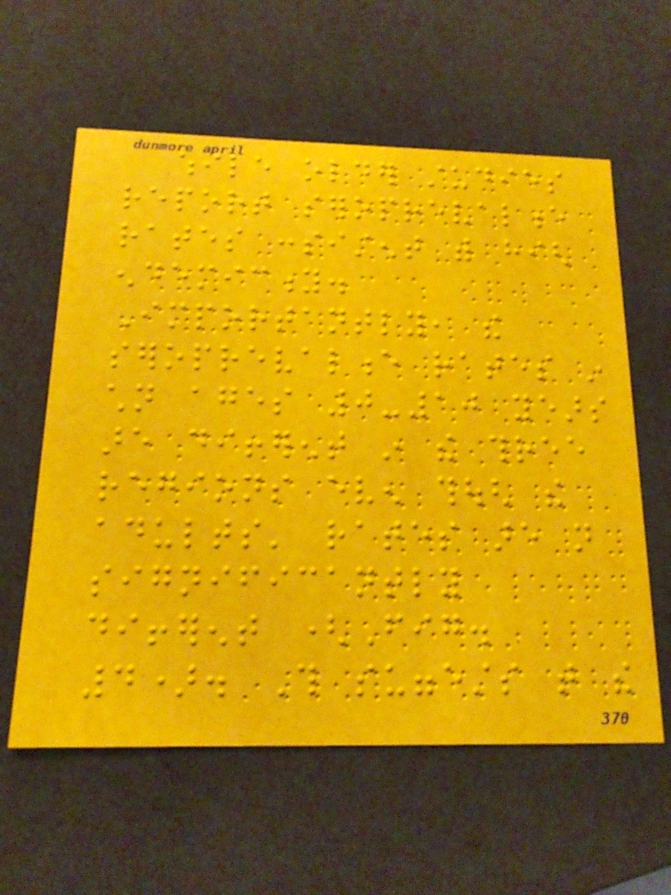while older studies
report seroprevalence
rates consistent with high
endemicity.
Importantly, the
seroprevalence rates in
children ages 0-10 years
are different in the three
regions even though the
adults' rates are not
significantly
different (Fig.
4). This suggests that the
